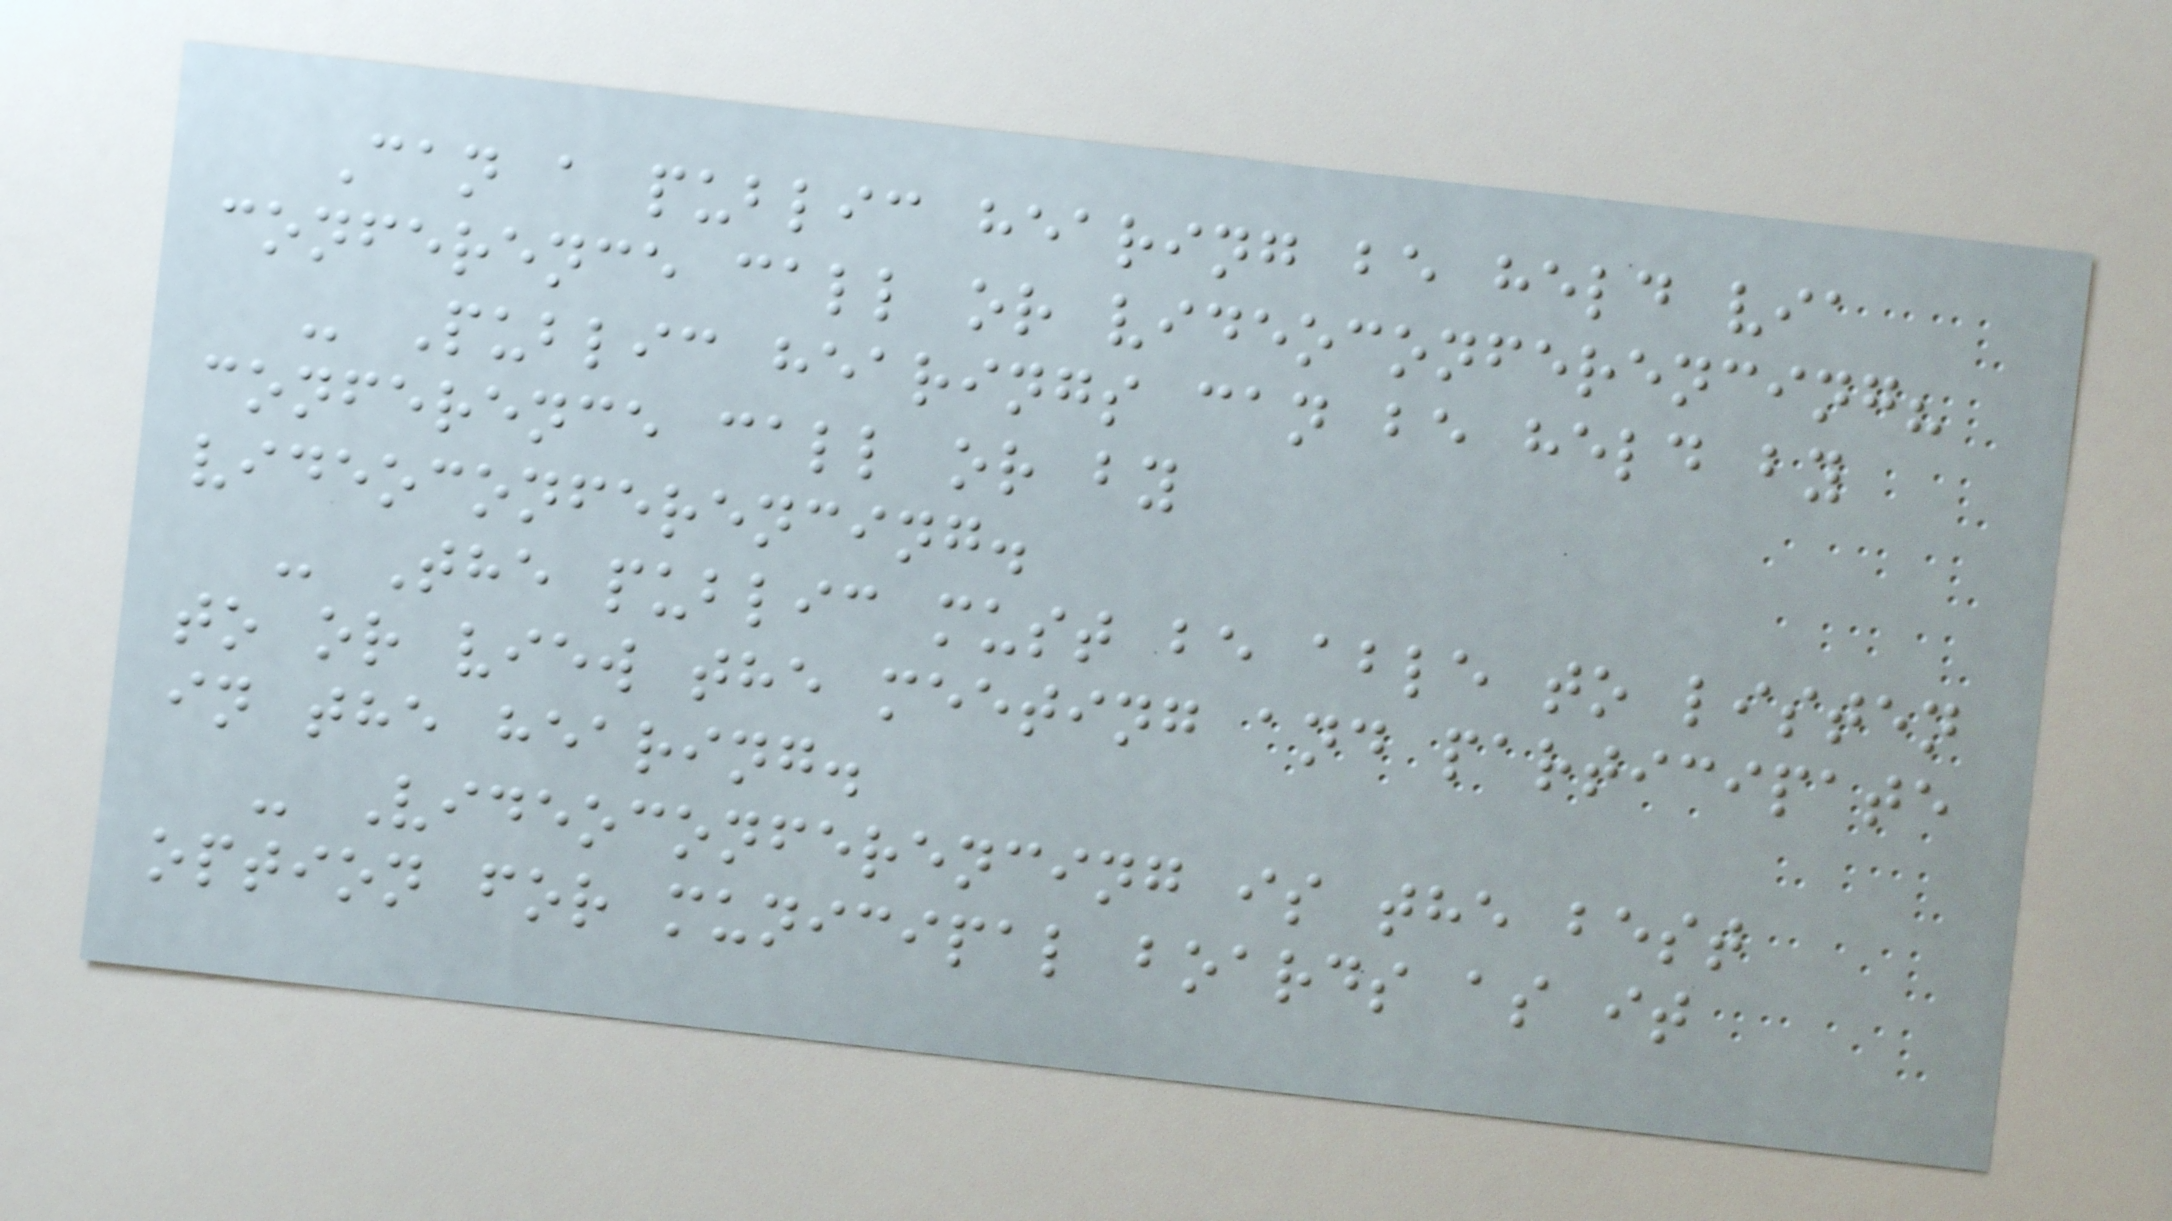Can a public hearing be held via
conference call or videoconferencing?
- Public hearings can be held by
conference call or by
videoconferencing.
- The public must be able to listen
to or view the meeting and participate
in the hearing.
- Videoconferencing is the best
option for municipal boards as it
